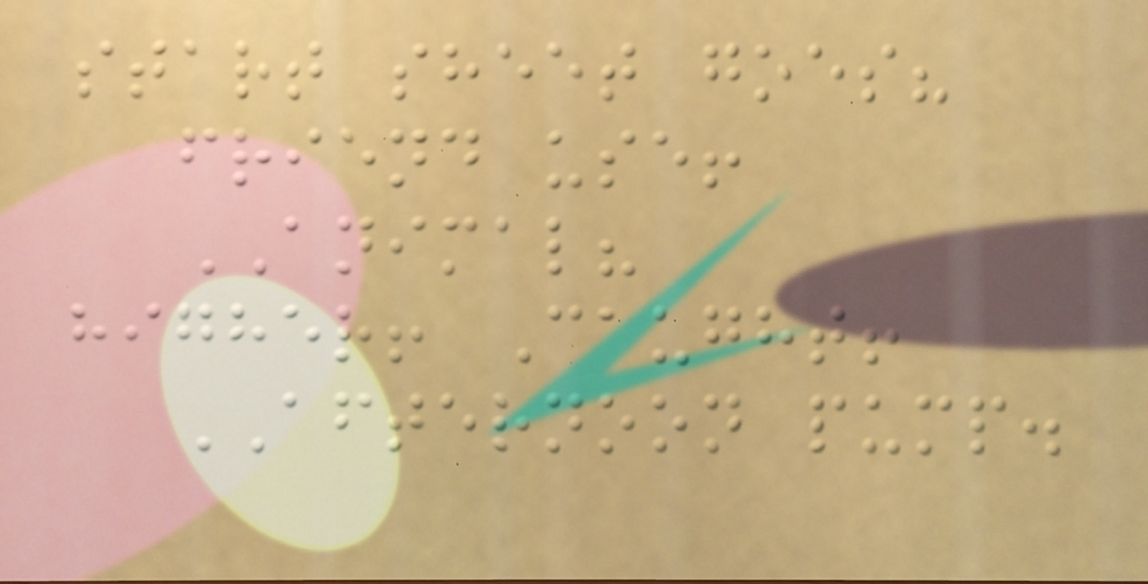start sheet goes?
friend use!
ANIMAL?
higher! Caught!
AFTERNOON pump.
